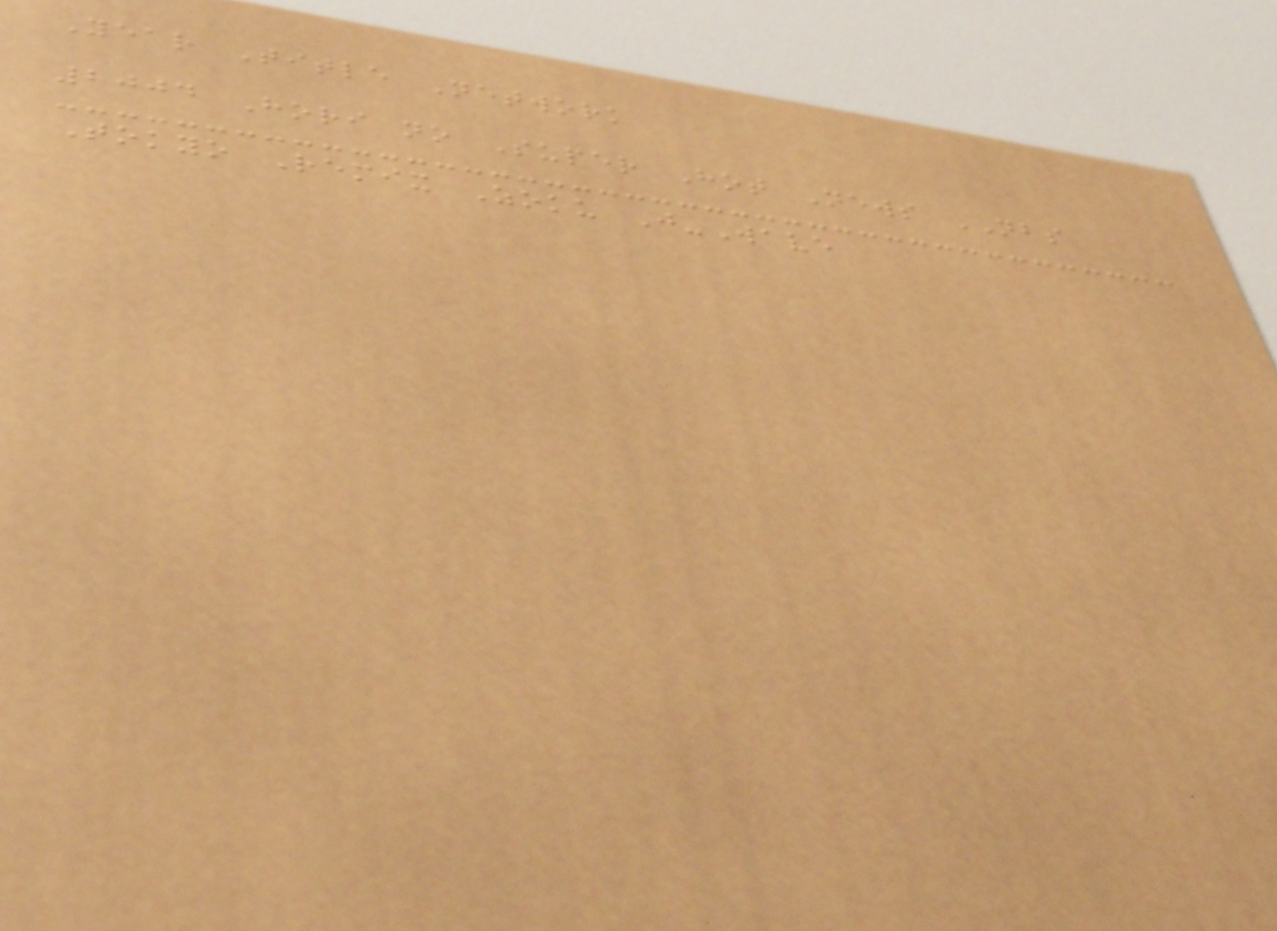Year Title Network
2004 Hori no Super Hot News NBS
Tokyo Remix Zoku J-Wave
